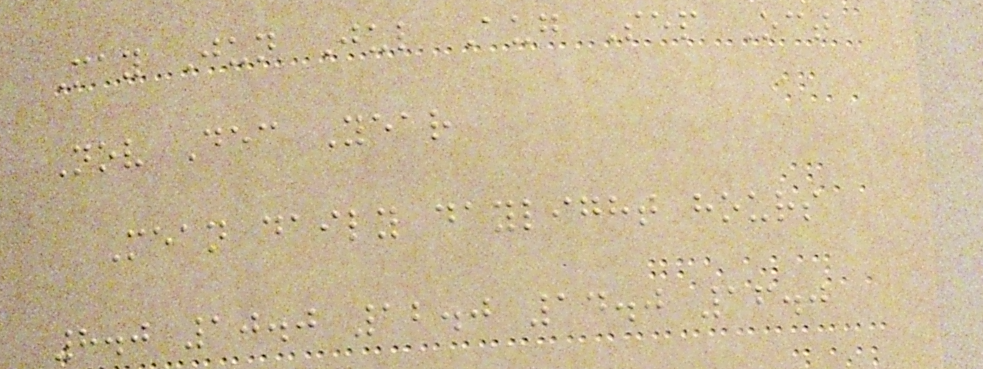May Jun Jul Aug Sep Oct
Nov Dec Year
Mean daily daylight hours
8.0 10.0 12.0 14.0 16.0
